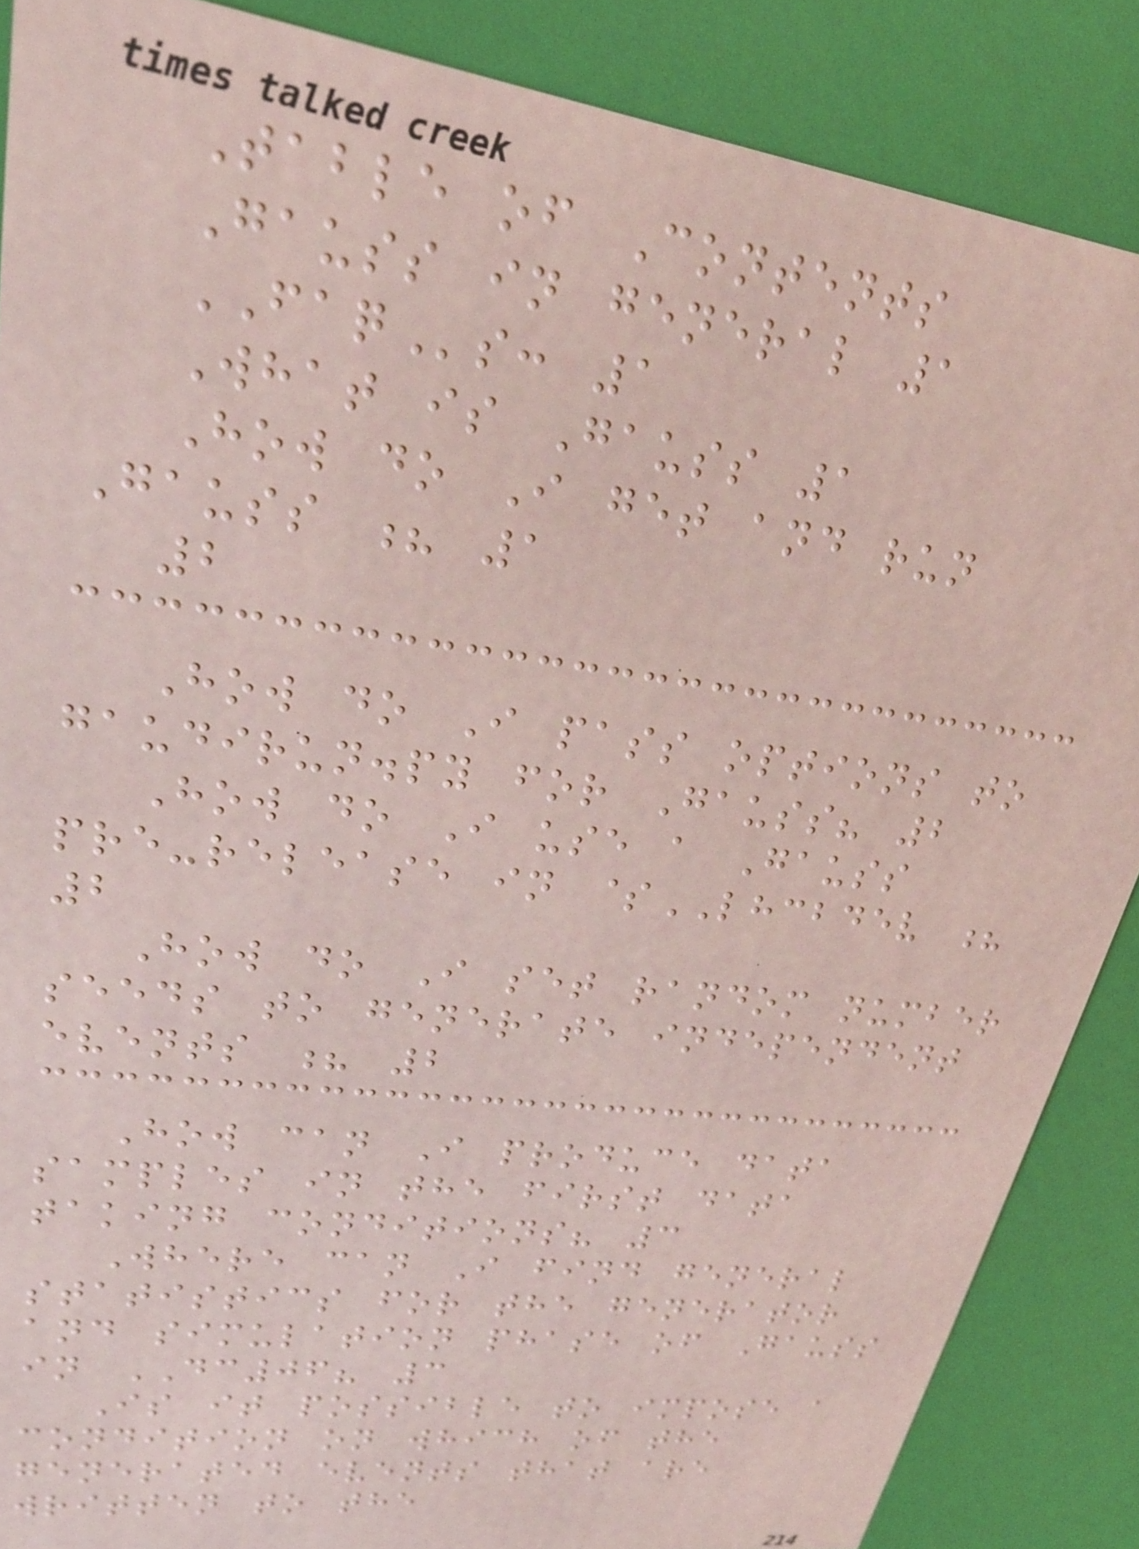Table of Contents
Gauss in general 1
FAQs: 1
What is Gauss 1
How do I get and run
Gauss ? 1
2
How do I pass options to
gaudirun.py for Gauss? 2
How do I use a Gauss
pre-release in $LHCBDEV ?
2
How do I set random number
seeds to generate independent
events ? 2
How can I produce data
samples in the first data
taking conditions? 3
Where can I find general
statistics for the generator
and simulation phase of Gauss
in DC06? 3
Is it possible to impose a
condition on which of the
generated events that are
written to the
